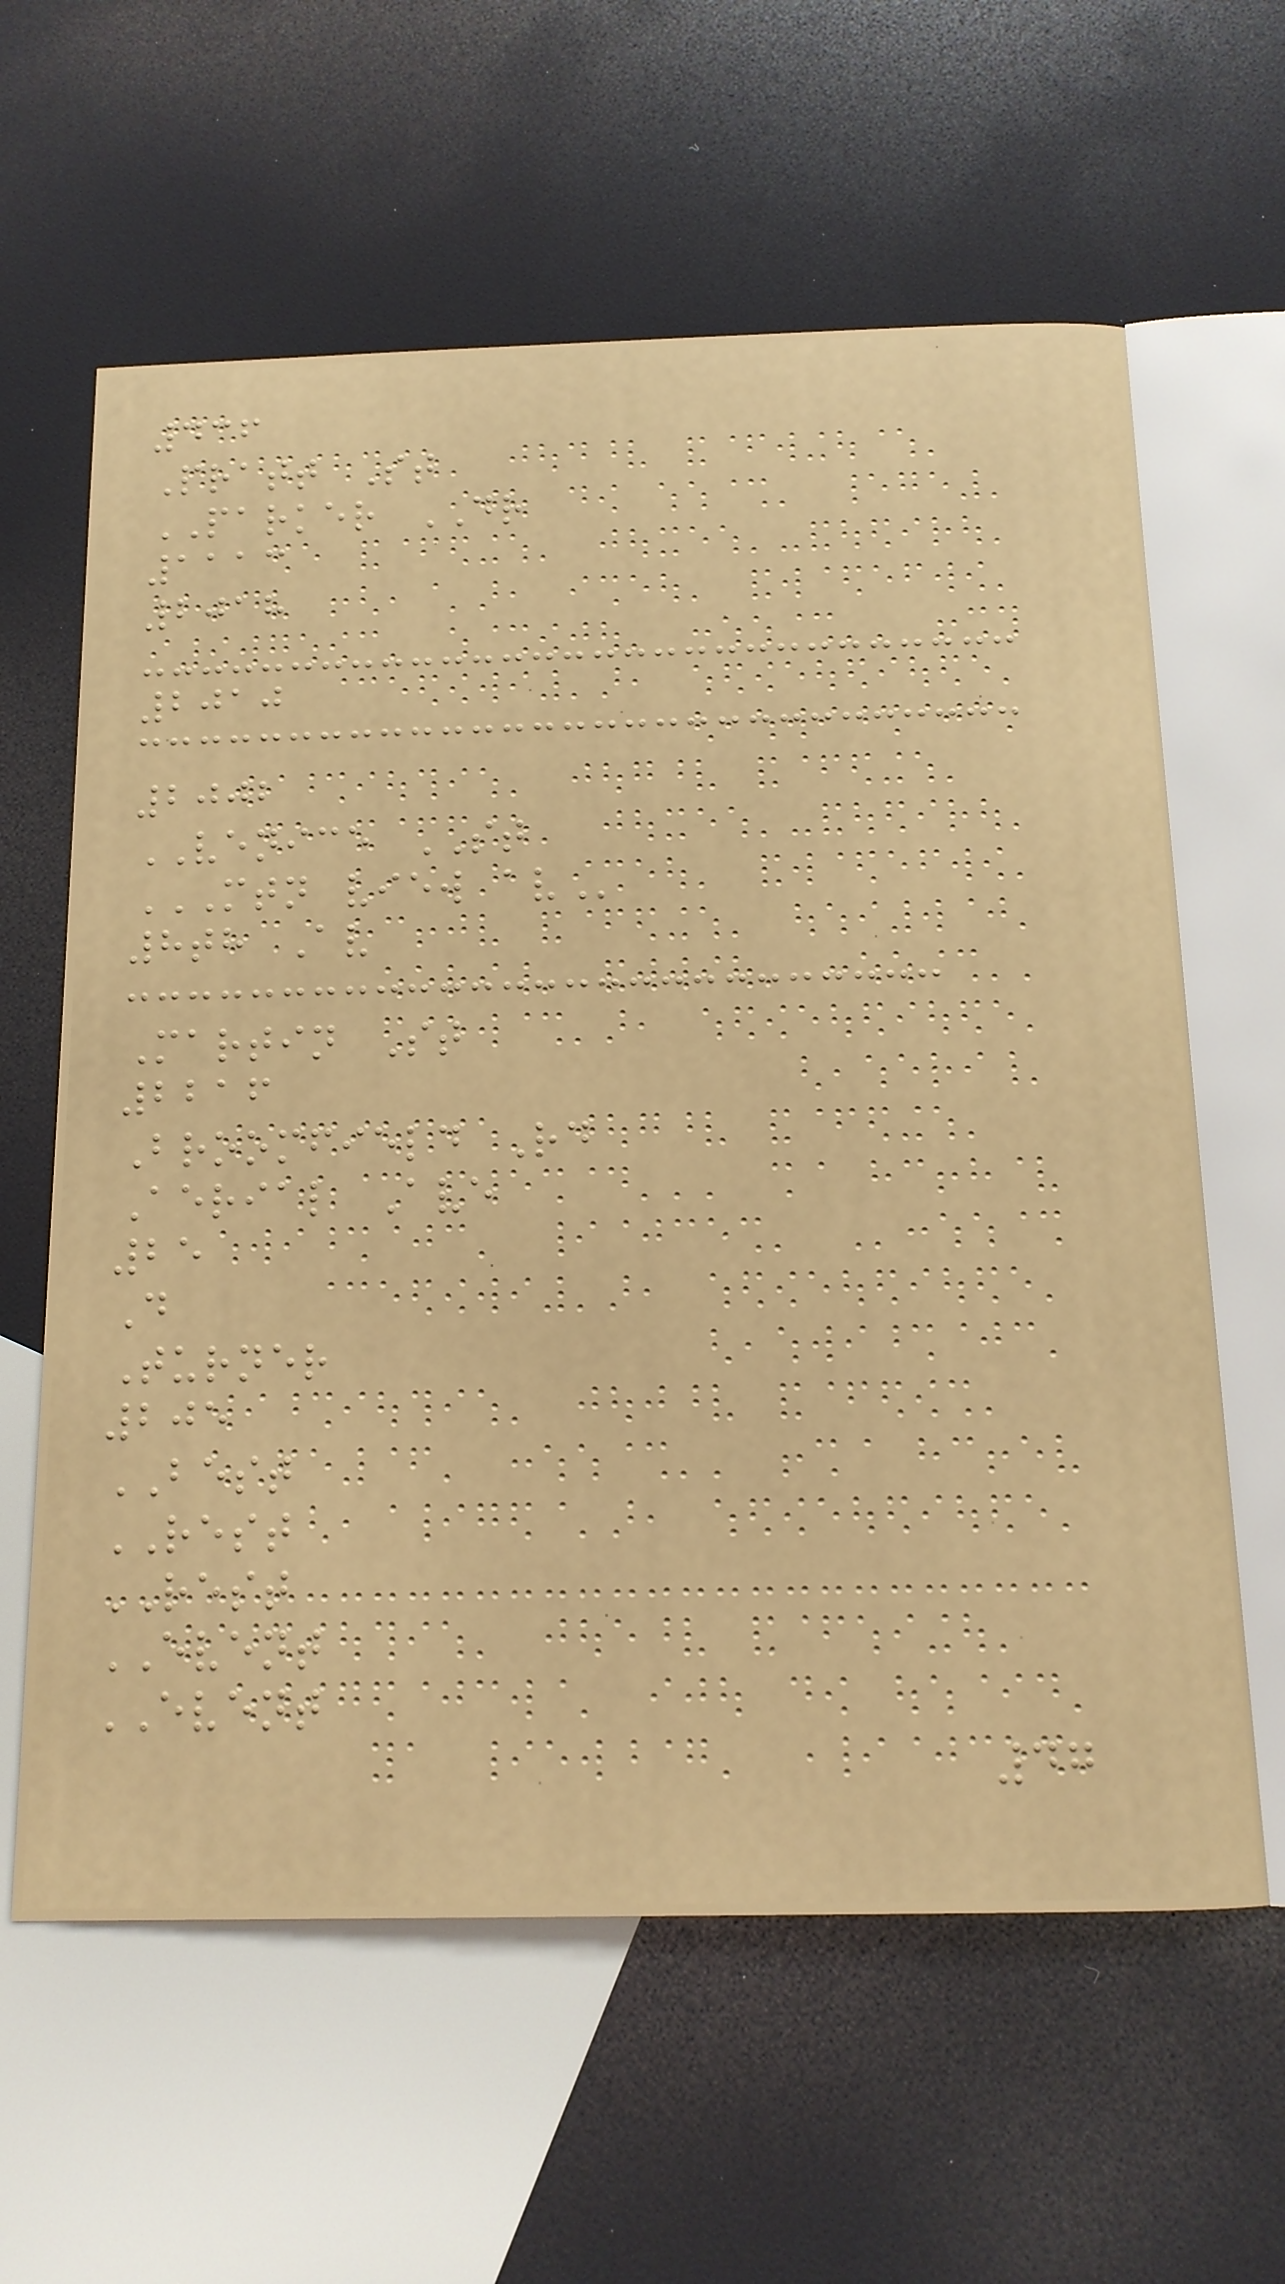436
Pratt St
PARKER DR
1113
2018
2010
2002
VENICE ST
MTN VIEW AV
8th Av
Martin St
2216
Broomfield Rd
Aerial Ave
25
D
Turner
205
BEST
REST
REST
EVENT
EVENT
47
